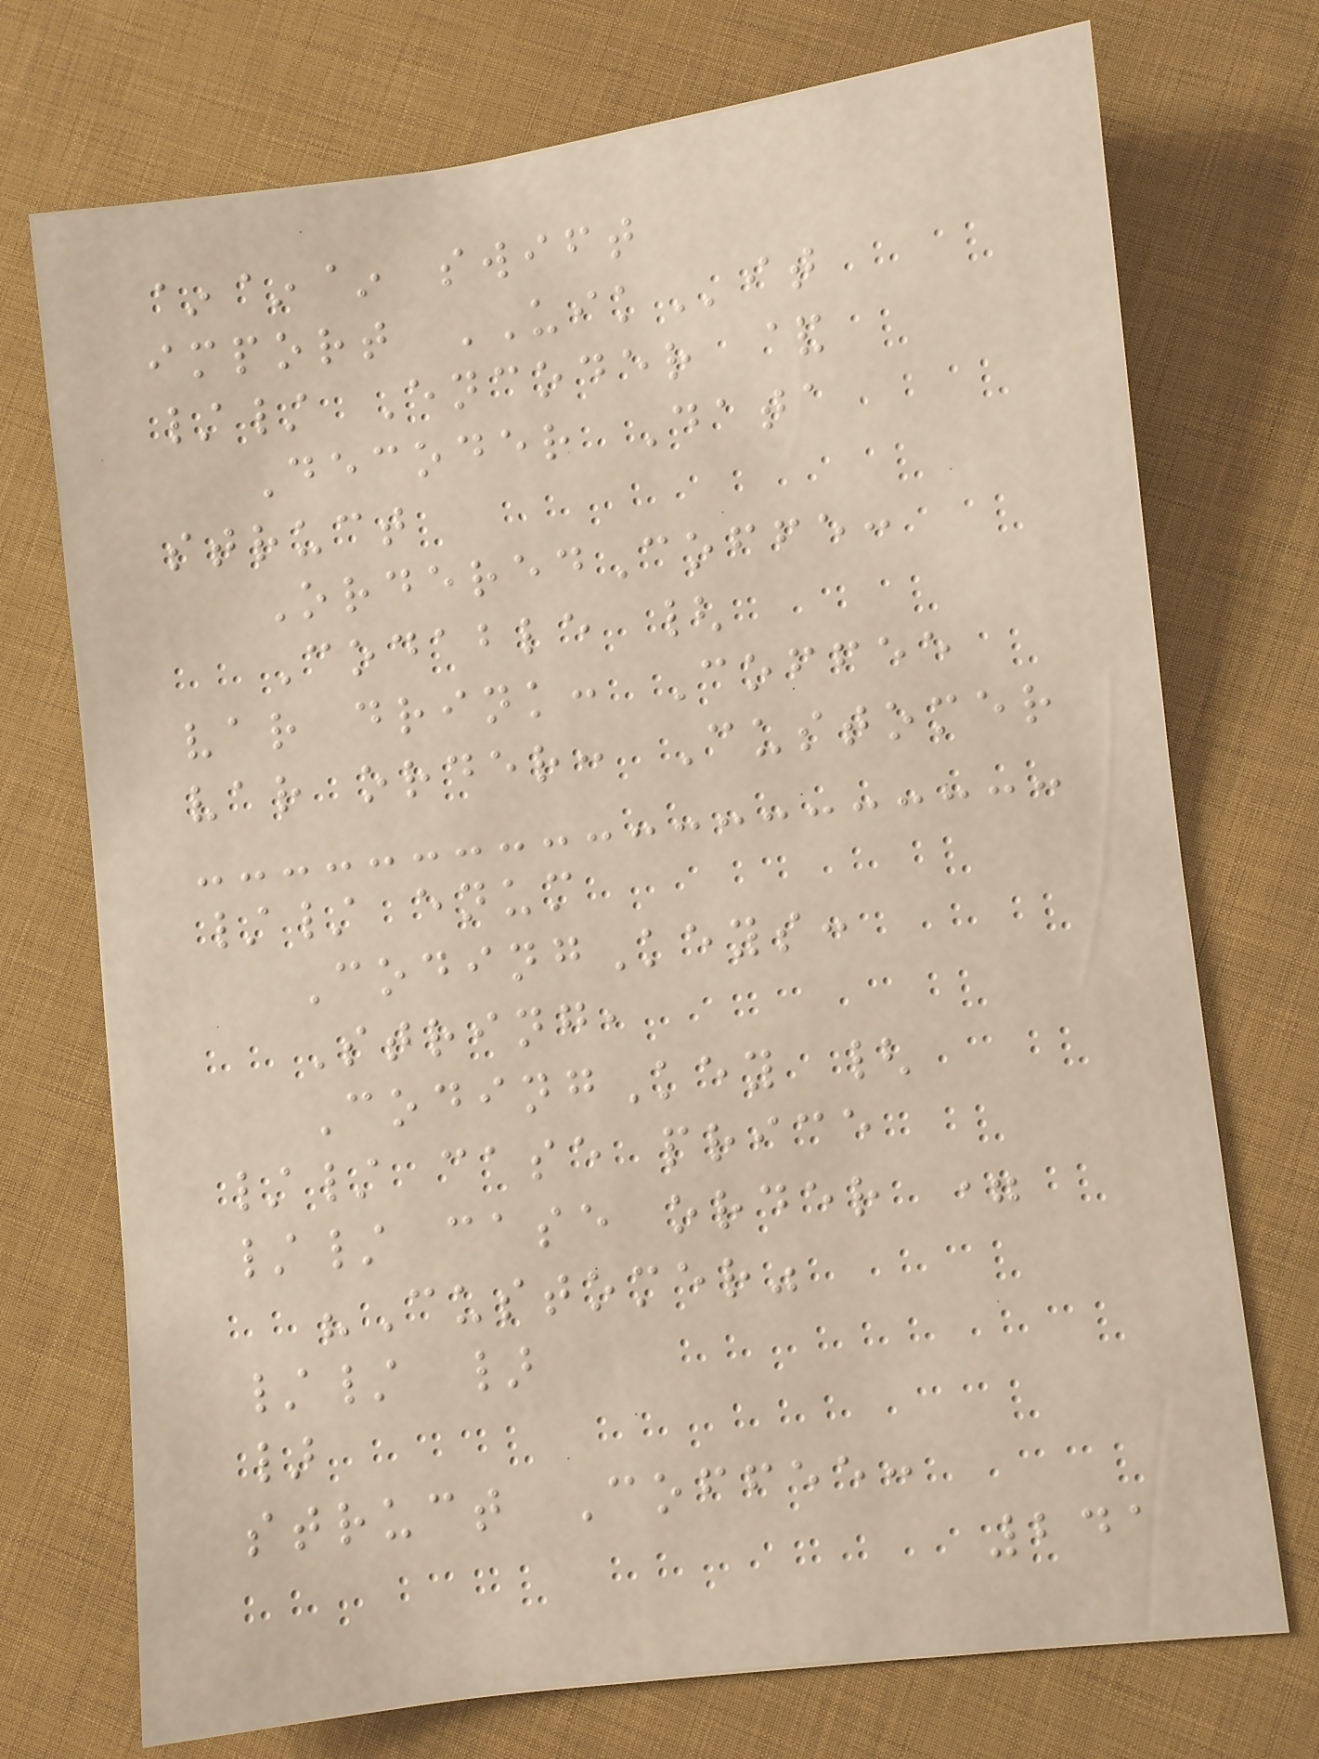~~~ swift
import UIKit
// Encoder &
Decoder Data
struct
OrderedCoffe:
Codable {
var drink: Coffee
var order: Customer
// enum
CodingKeys:
String,
CodingKey {
// case price
// case order =
"Customer"
// }
}
struct Coffee:
241
